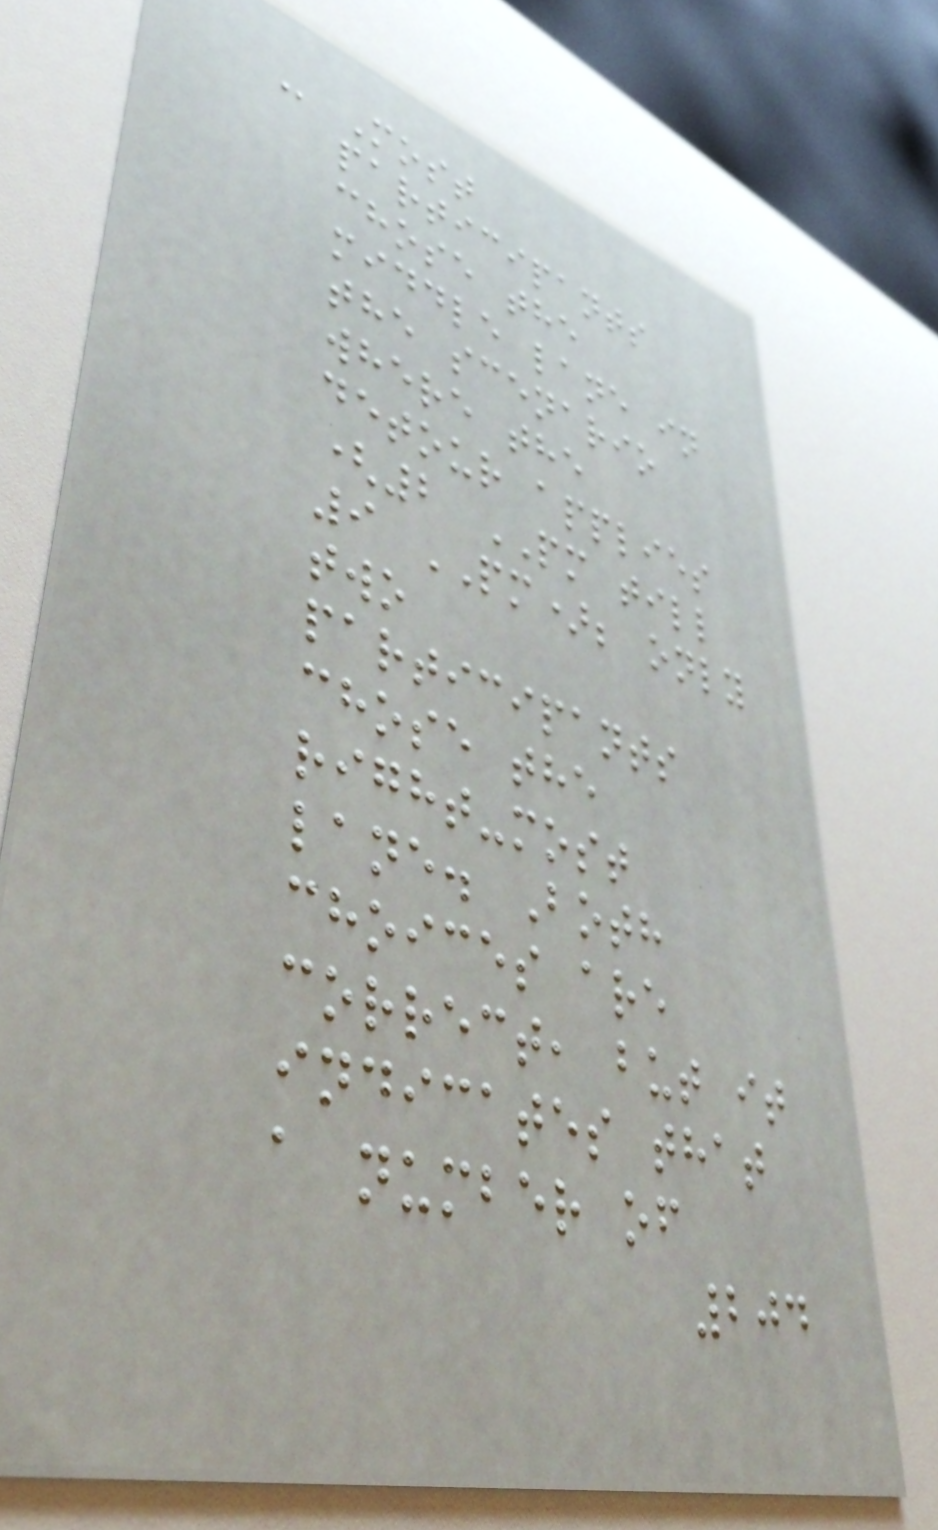- Most
participants
chose the
middle lane in
the scenario
where the
detour applies
(2 PM till
9 PM); only
two
participants
chose the
right-most
lane. Both
choices are
correct, but it
indicates that
a number of
204
